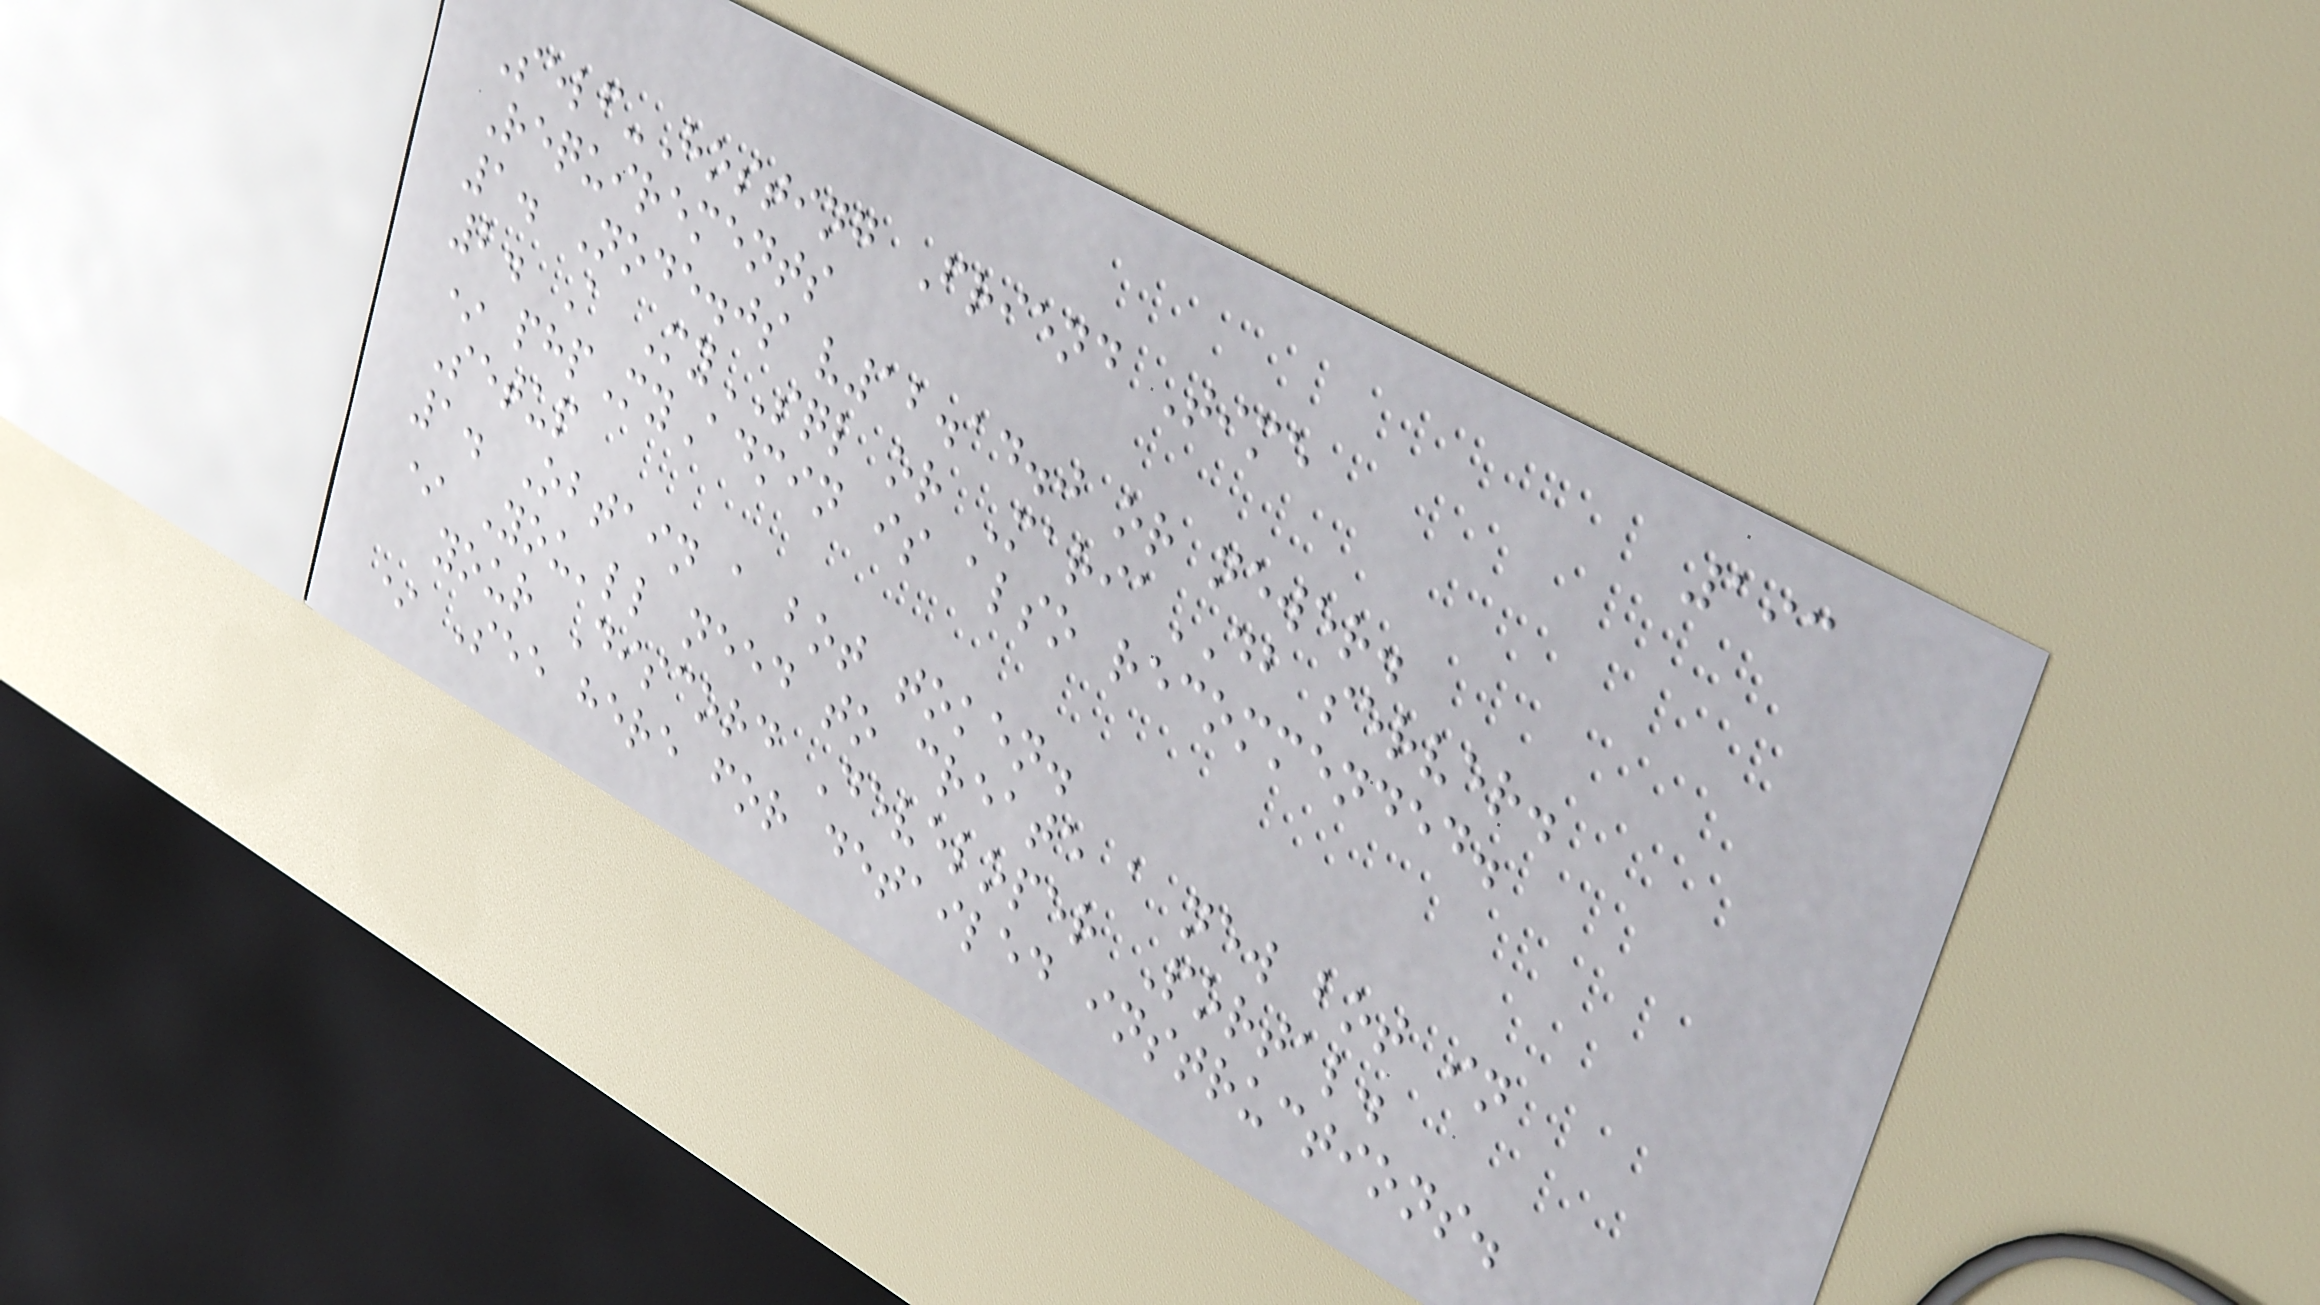193
Self-Hosting Friend Time
Requirements
1. Node.js v12.14.0 or newer.
2. A MySQL or MariaDB server.
* phpMyAdmin is also recommended.
Setup
1. Obtain a bot token.
* You'll need to create a new bot in
your Discord Developer Portal.
* See here for detailed instructions.
